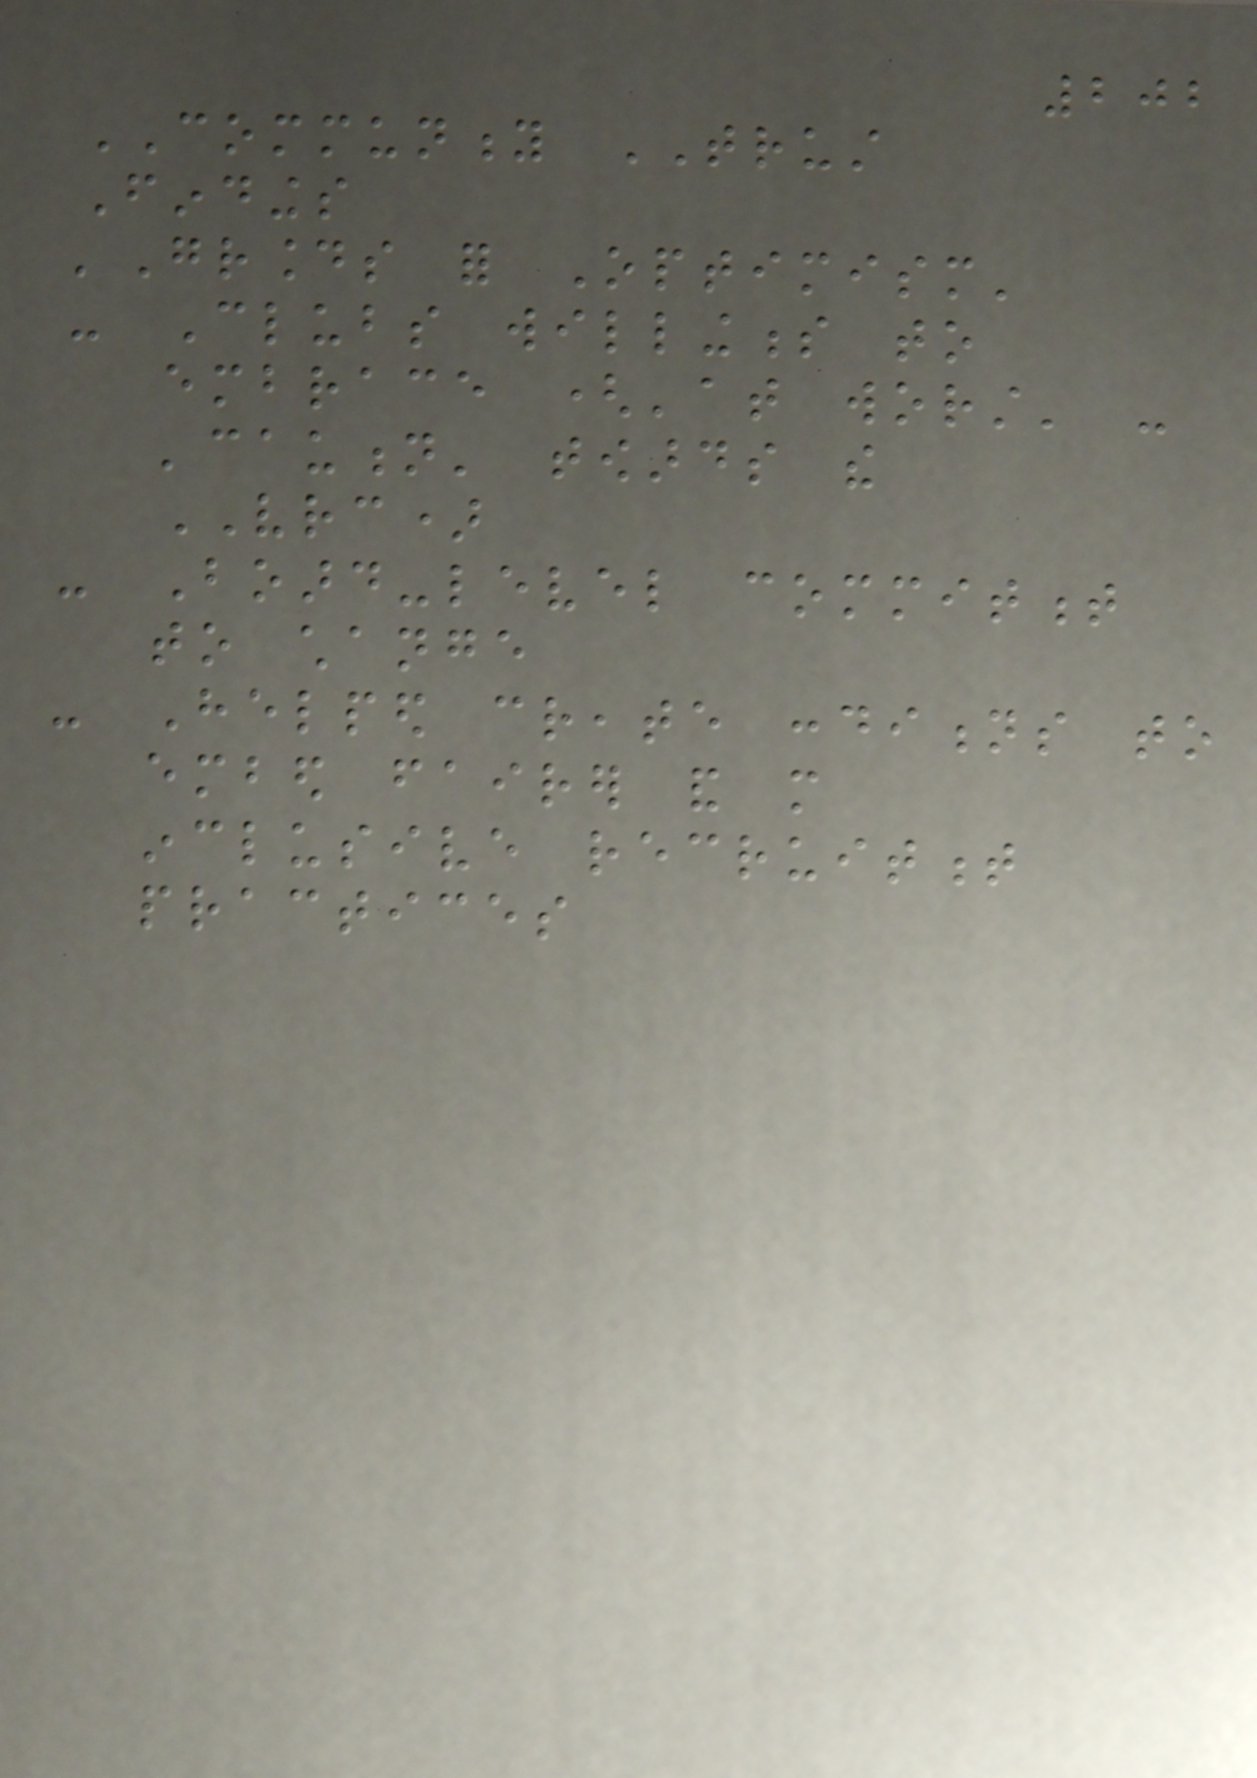202
COMMUNITY TRUST
Findings
'Grounds for Optimism'
- Clubs willingness to
embrace ('at worst' -
'caution' towards the
VRC)
- Board-level commitment
to change
- Helped create conditions to
embed fairer and more
inclusive recruitment
practices
